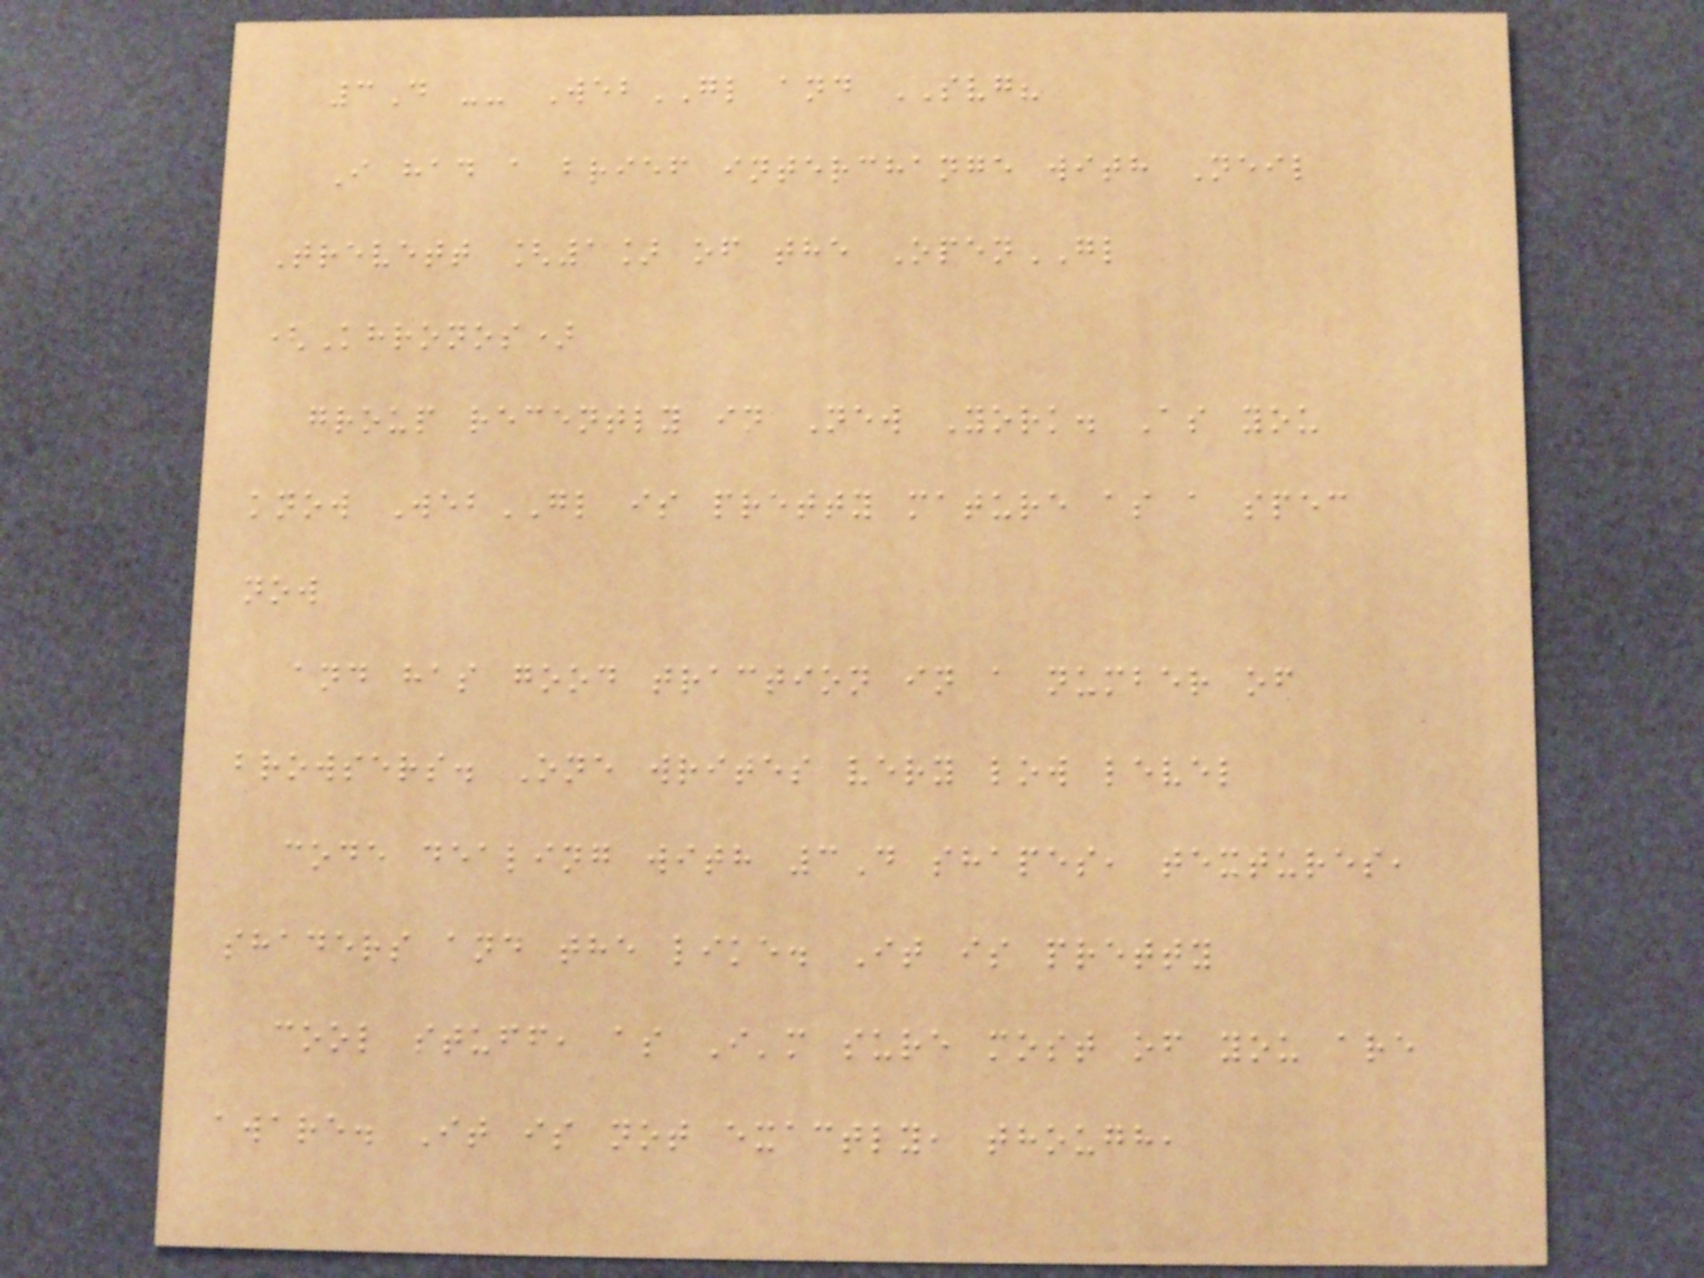3D -- WebGL and SVG?
I had a brief interchange with Neil
Trevett [1] of the OpenGL
(Khronos)
group recently in New York. As you
know WebGL is pretty mature as a spec
now
and has good traction in a number of
browsers. One writes very low level
code dealing with 3D shapes, textures,
shaders and the like. It is pretty
cool stuff, as I'm sure most of you are
aware. It is not exactly, though,
